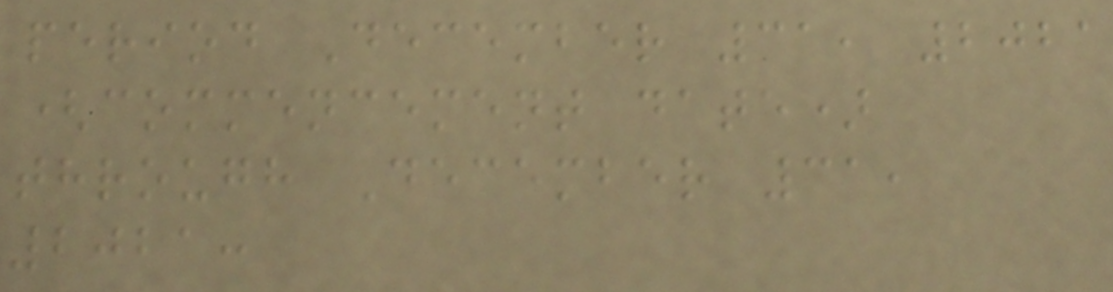period December 31, 2021
(commencement date)
through December 31,
2021:
